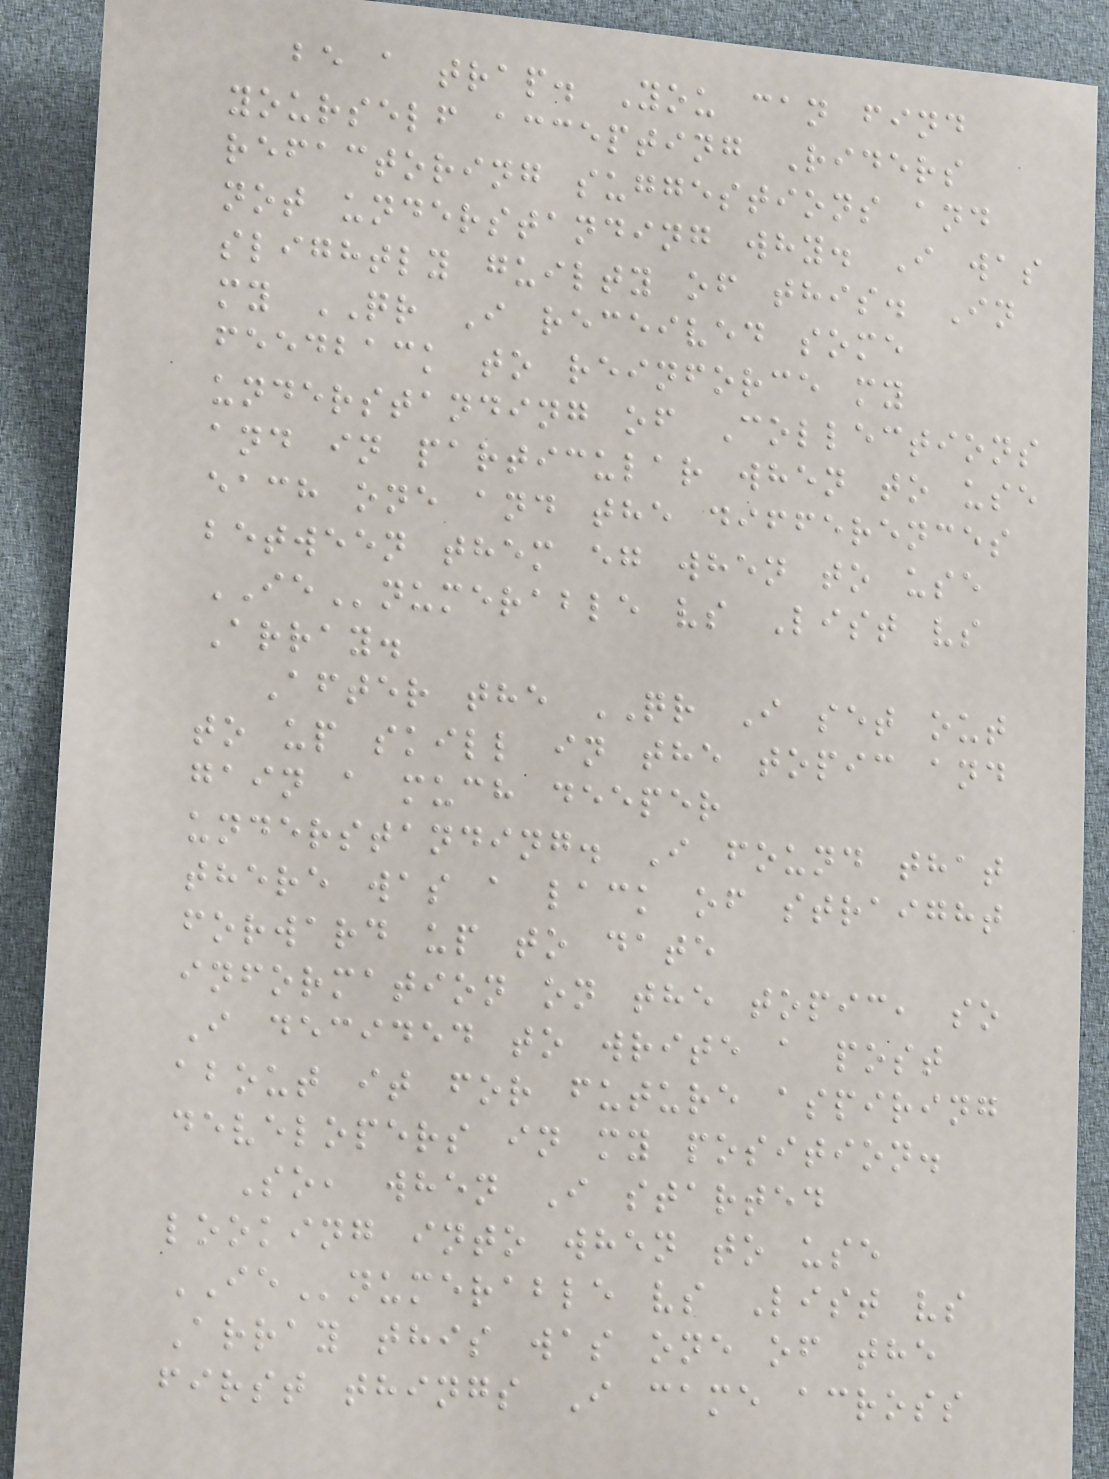be a trap. You can find
yourself accepting Riders
refactoring suggestions and
not understanding why. I was
slightly guilty of this. In
my QR I received some
feedback to reinforce my
understanding of Collections
and in particular when to use
each one and the differences
between them eg when to use
IEnumerable vs List vs
Array.
After the QR I set out
to up skill in the topic and
gain a much deeper
understanding. I found that
there was a lack of straight
forward up to date
information on the topic, so
I decided to write a post
about it for future aspiring
developers in my position.
So, when I started
looking into when to use
IEnumerable vs List vs
Array this was one of the
first things I came across
